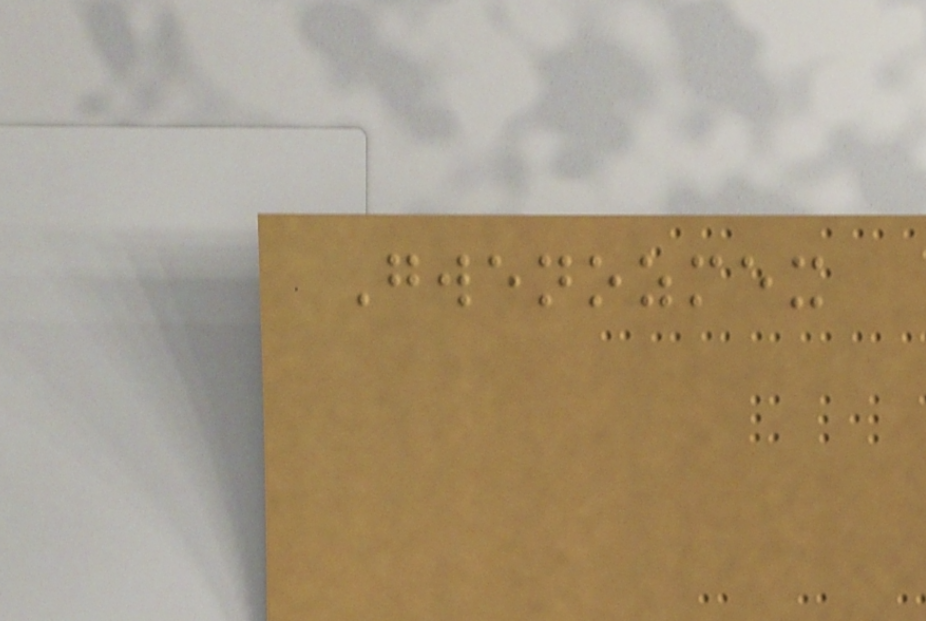Gwenozmex
